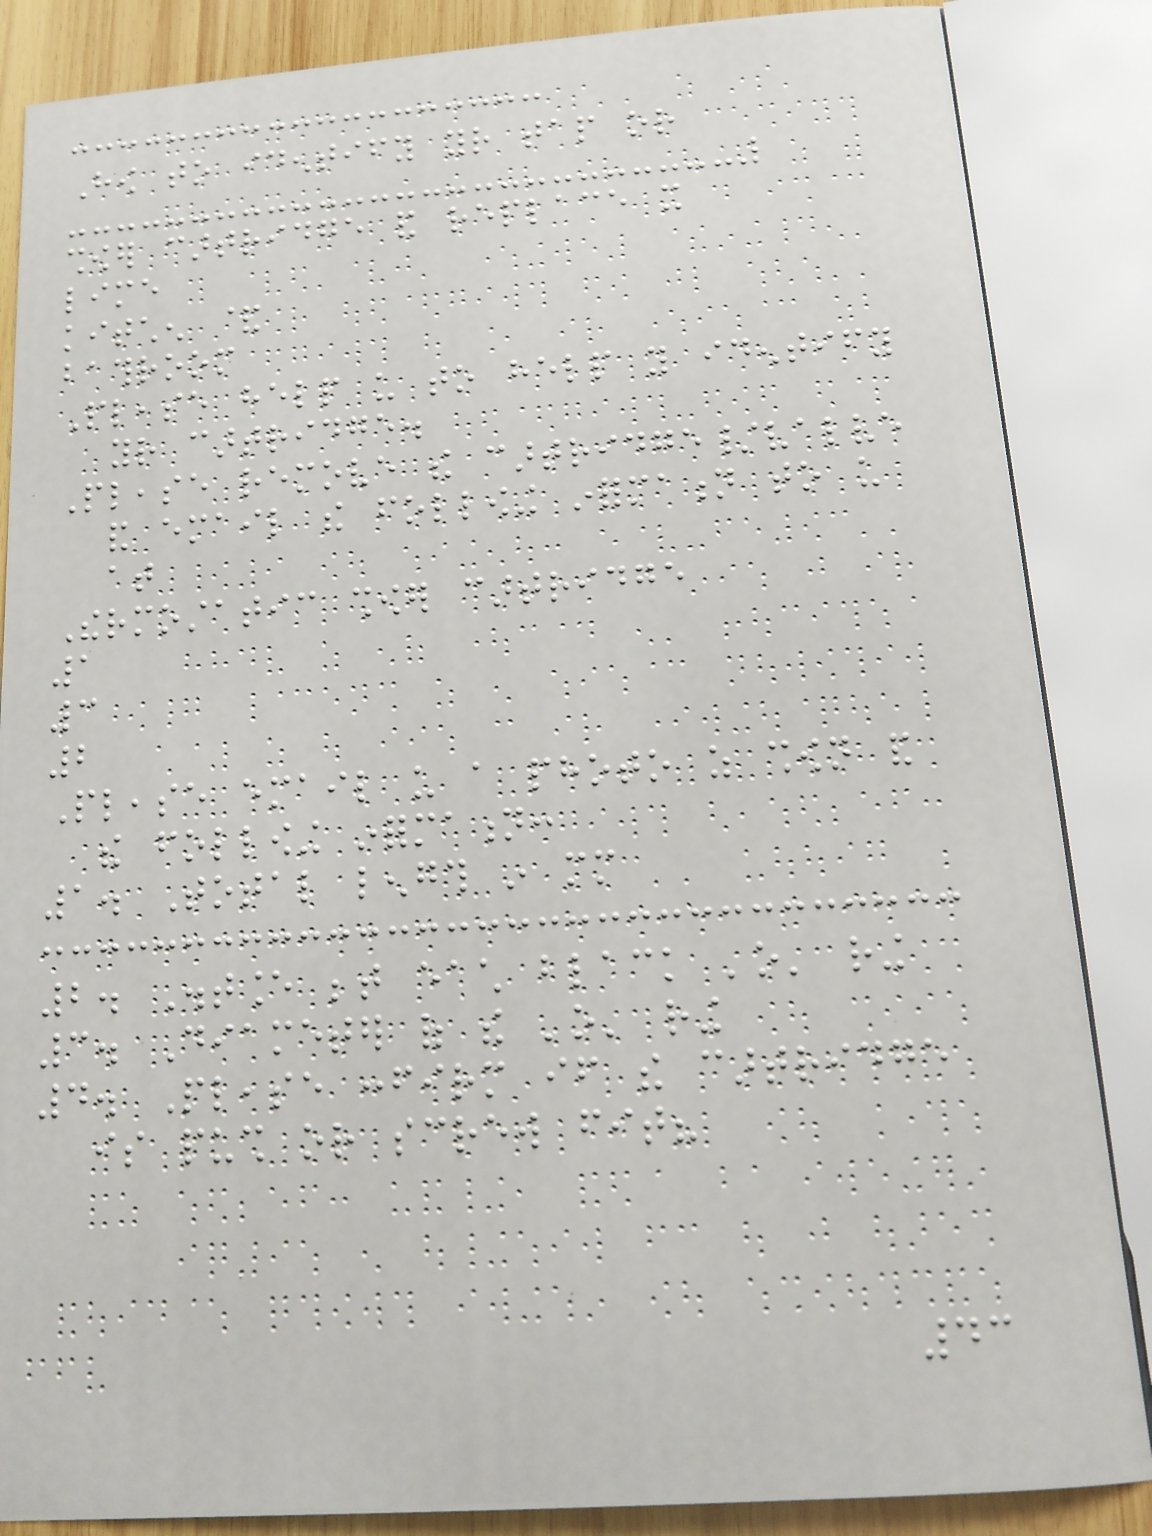How to identify your tap or
shower cartridge and replace it
lime
kitchen &
bathroom
Please help us to help you identify
your cartridge.
Please remove the cartridge/valve
and email the following information to us
at
Thermostatic shower cartridge
1
3
2
Please email us a photo as shown and
the following information:
1. Total length in mm
2. Distance between each black 'o' ring
3. Diameter of the 'o' ring
4. Please confirm if the cartridge
is push or screw fit?
43
